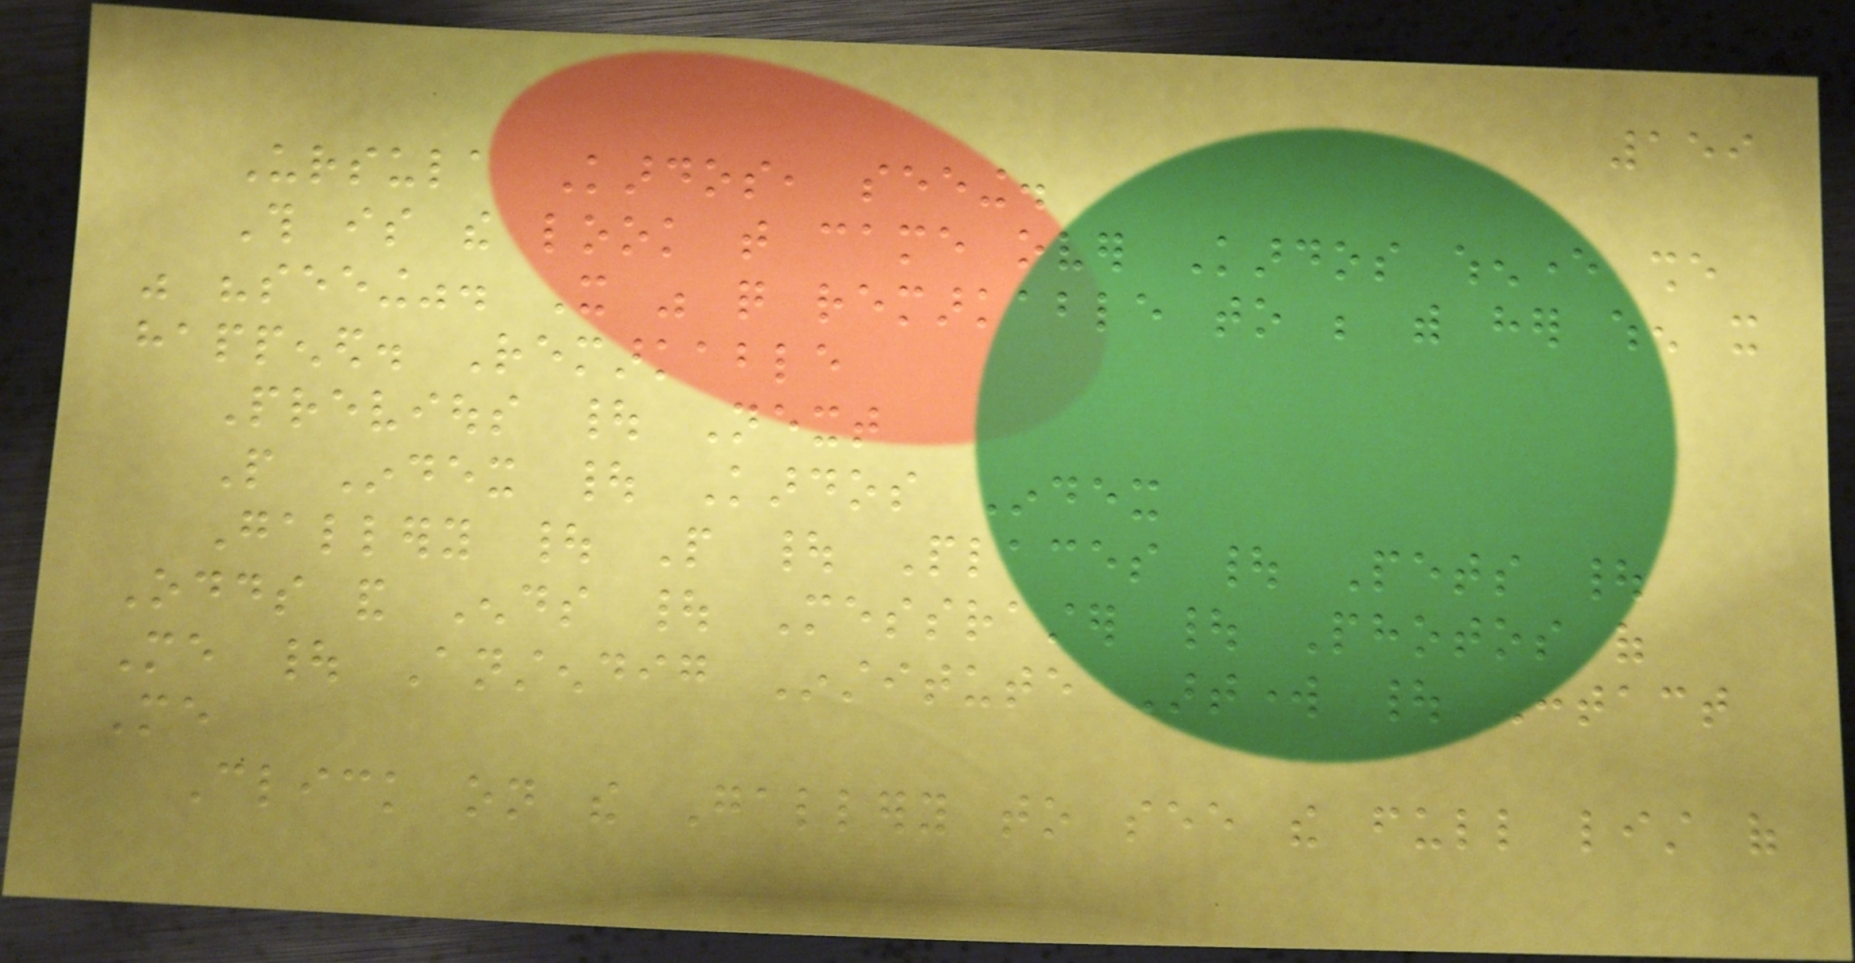159
Ursula Kardos, seeing.
This is the look that came over Kardos whenever she
was "seeing". It was quite remarkable to be with her when it
happened. Remarkable
Previous | Next
People Index | Kardos Index
Gallery | People | Places | Pets |
Odds and Ends | Messraster | Photos of
Me | Anstendig Institute Artwork | Contact
Me
Click on the Gallery to see the full list of
